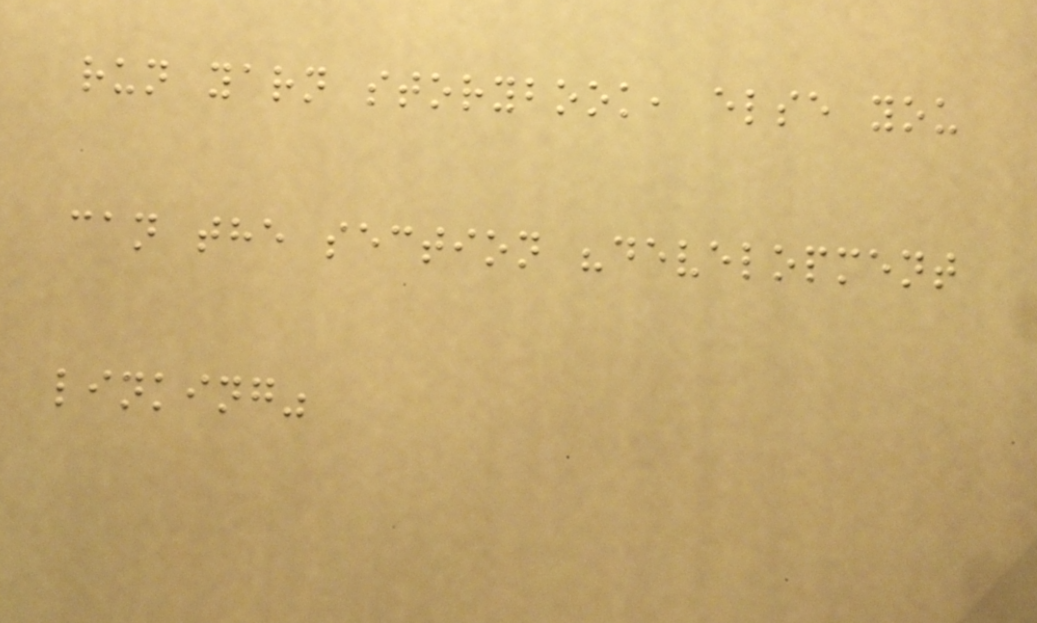run yarn storybook, else you
can the section "development
linking"
